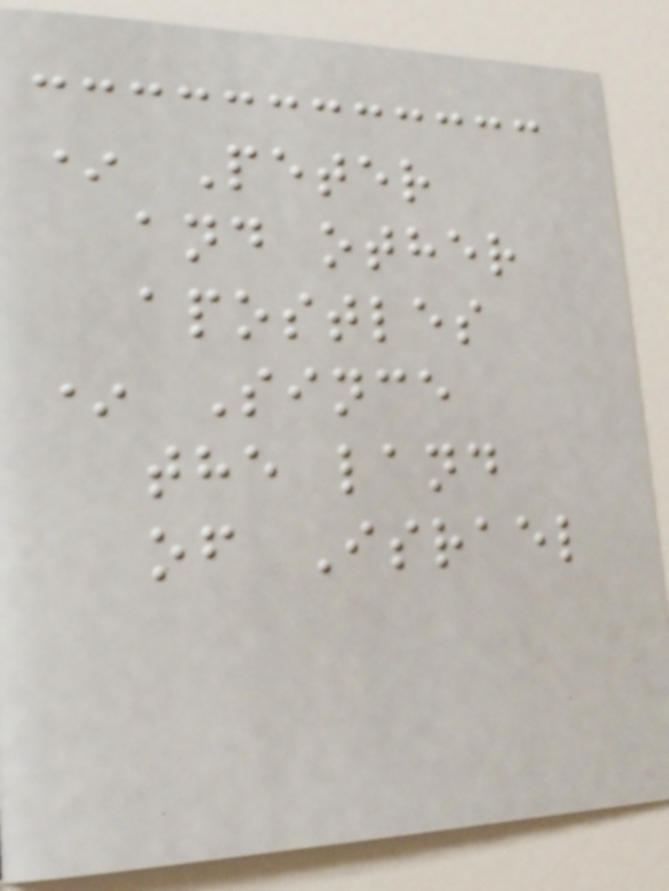* Peter
and other
apostles
* Since
the land
of Israel
